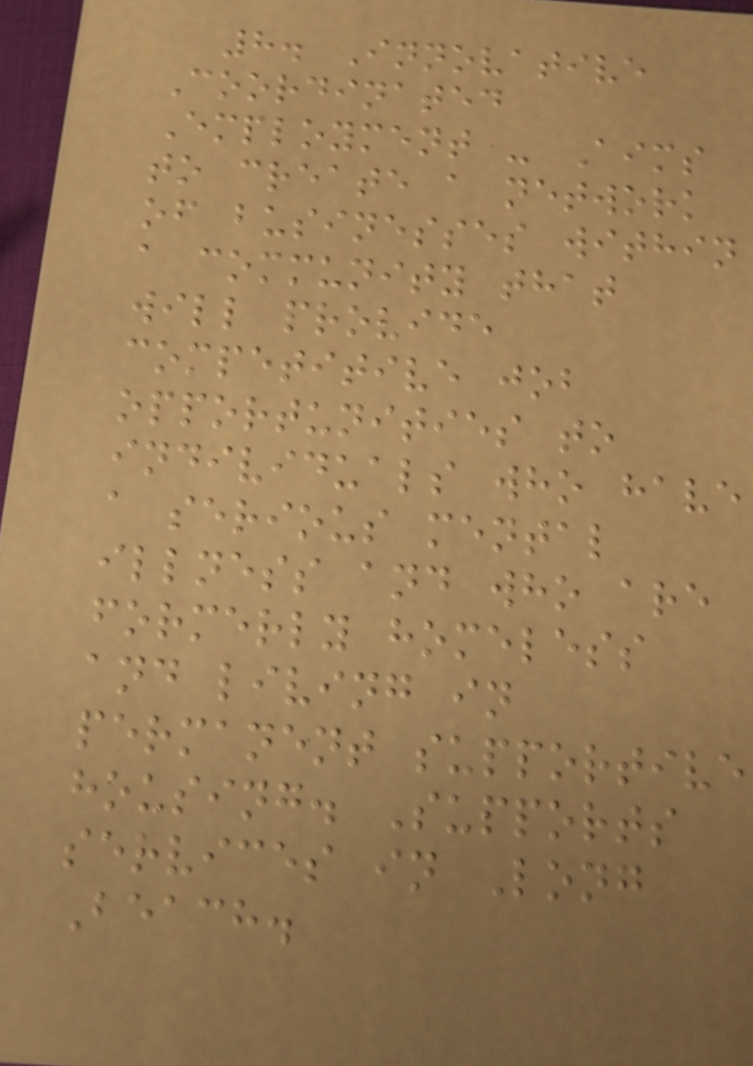8. Innovative
Coordinated
Employment - Aims
to create a network
of businesses within
a community that
will provide
competitive job
opportunities to
individuals who have
a serious mental
illness and who are
formerly homeless
and living in
permanent supportive
housing. Supports
services in Long
Beach.
